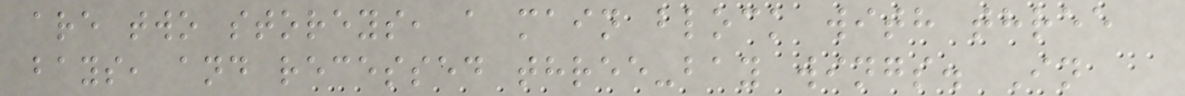are two storeys, a main block with three
bays, and recessed three-bay wings. In
